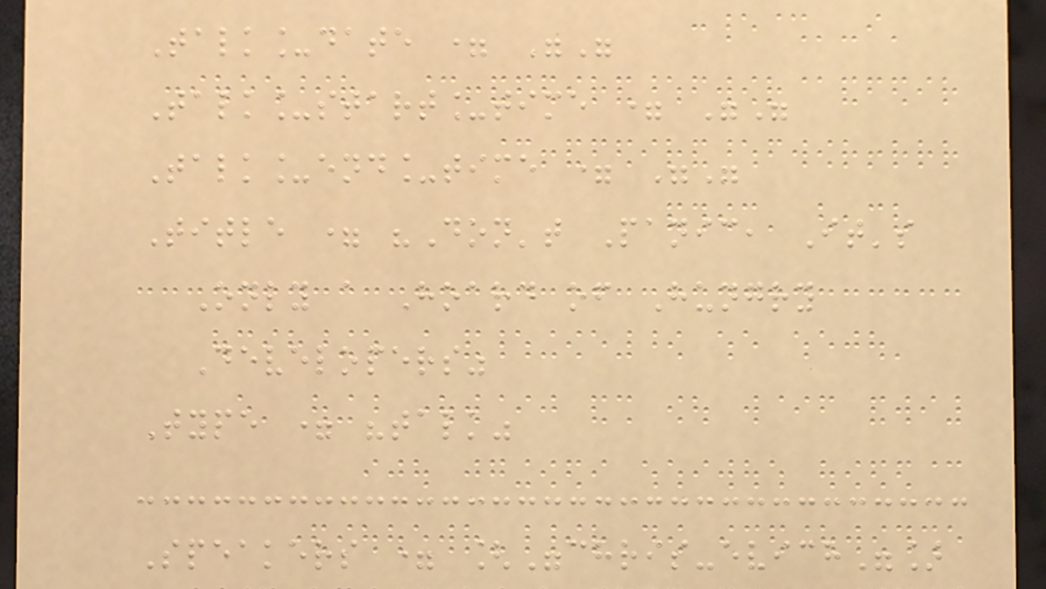Talk_date = ""
Talk_start_time = ""
Talk_end_time = ""
Title = "Don't Panic, It's
Only a Hoard of Hungry
Developers"
Type = "talk"
Speakers = ["chris-evich"]
